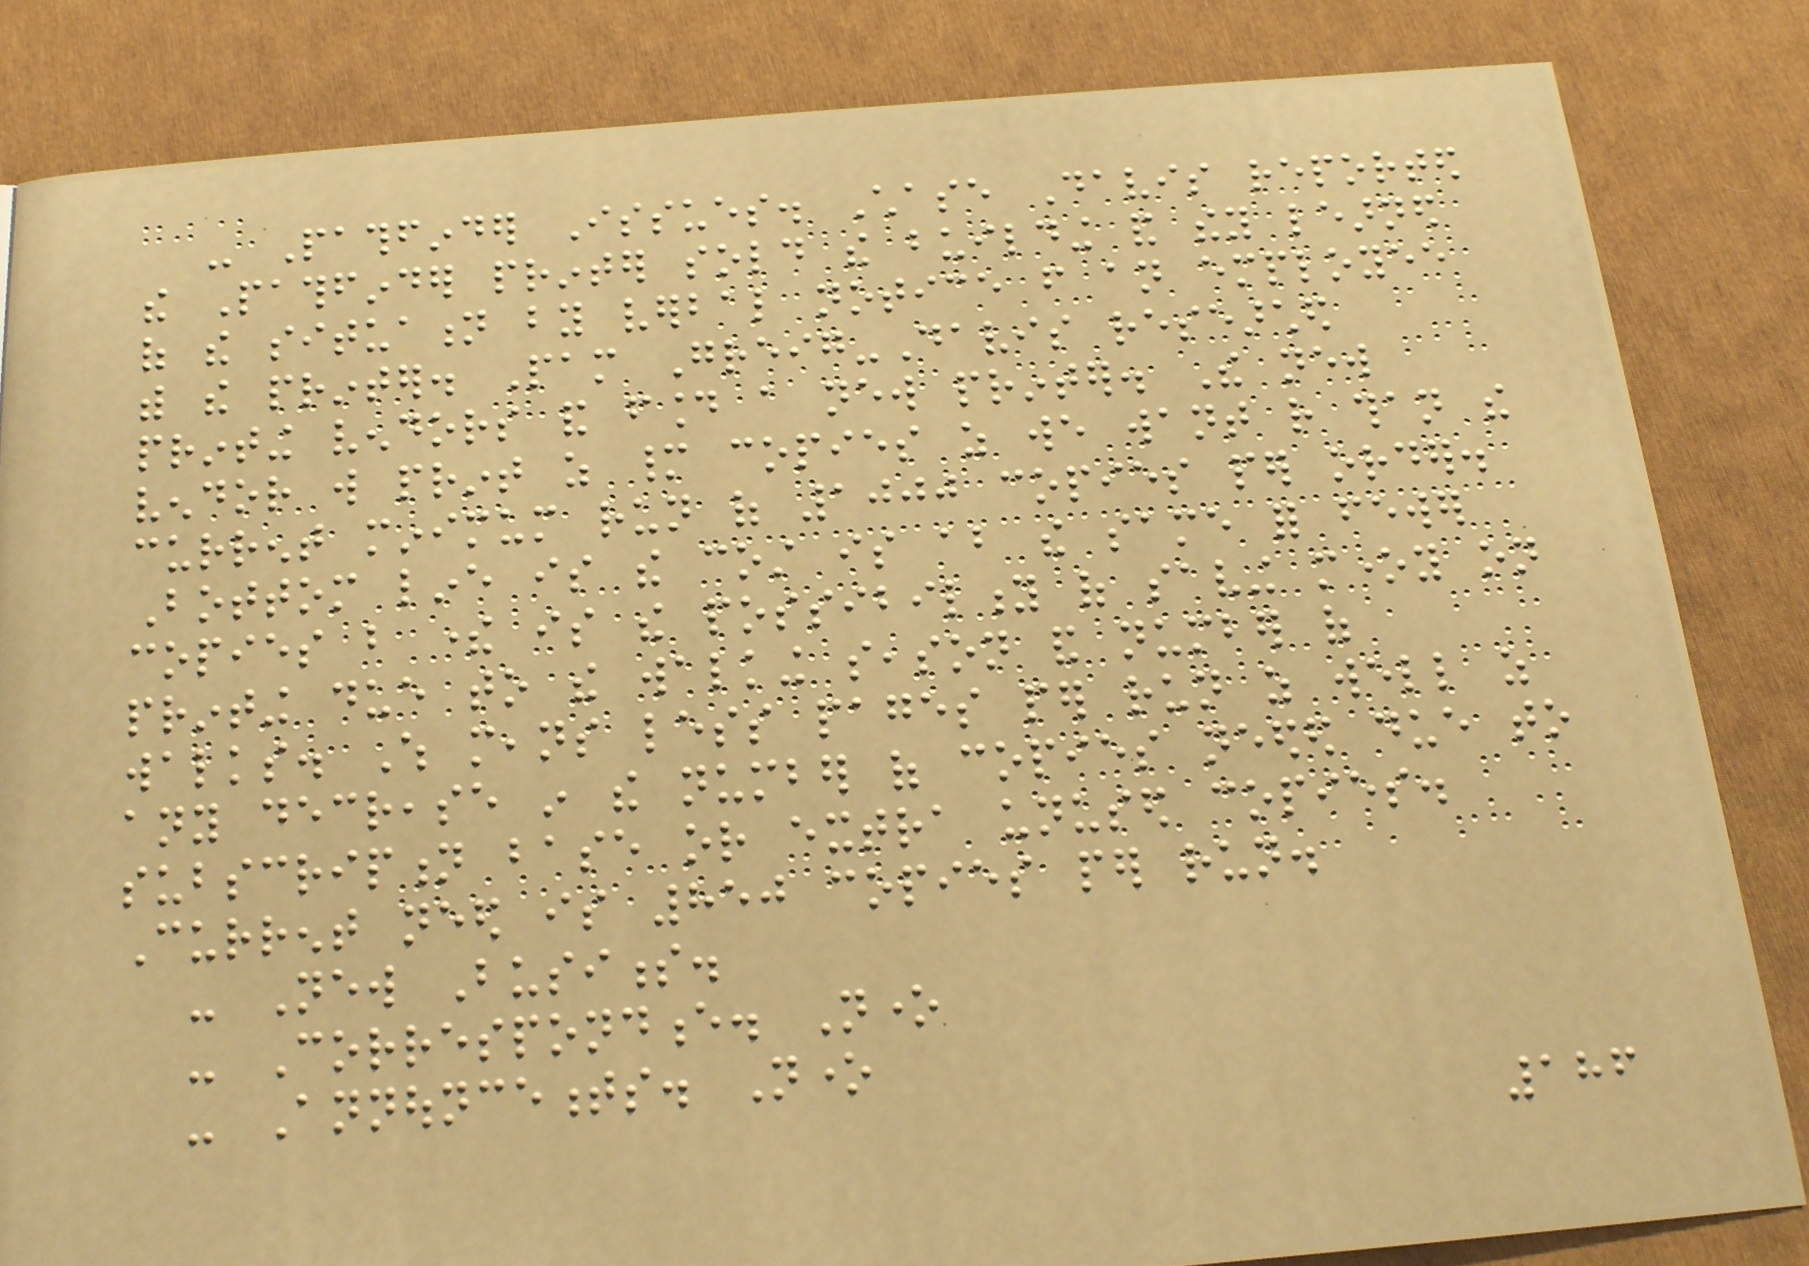- Pathfinder Issues. Chase Davis reported
the Pathfinder printer sold the building and they learned
of the situation by verbal notice from an employee
with the printer. Pam Greig-Davis researched
printing vendors and found a new printer. The new
vendor will print as many copies as we want rather than the
current minimum run of 1000 copies per order.
Bottom line is the cost is about the same for fewer
copies but there is the possibility of saving money on
printing due to the walking season and number of
walks. Which means less pages per run as well as
any decrease in the number of copies needed due to
subscription base or extra unused copies.
Current need is 850 copies per run.
- New Business.
- Correspondence. None
- Announcements. None
186
